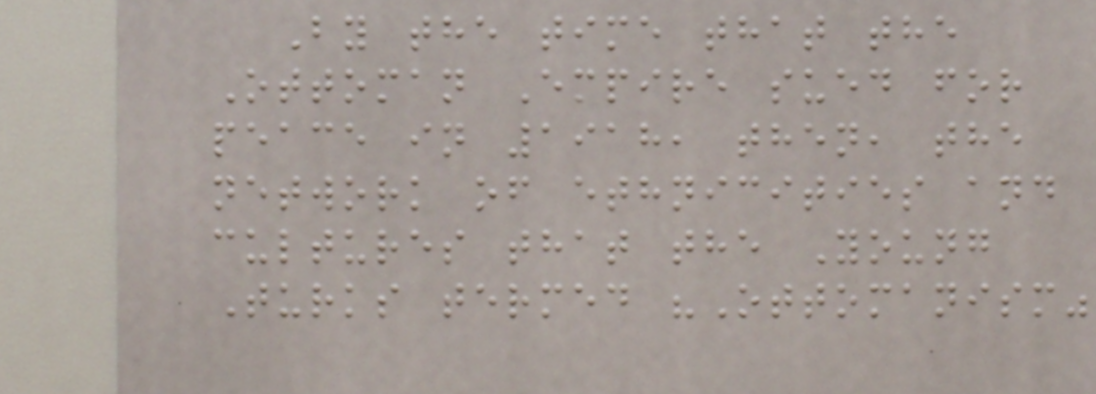By the time that the
Ottoman Empire sued for
peace in 1918, then, the
network of ethnicities and
cultures that the Young
Turks termed "Ottomanism"
